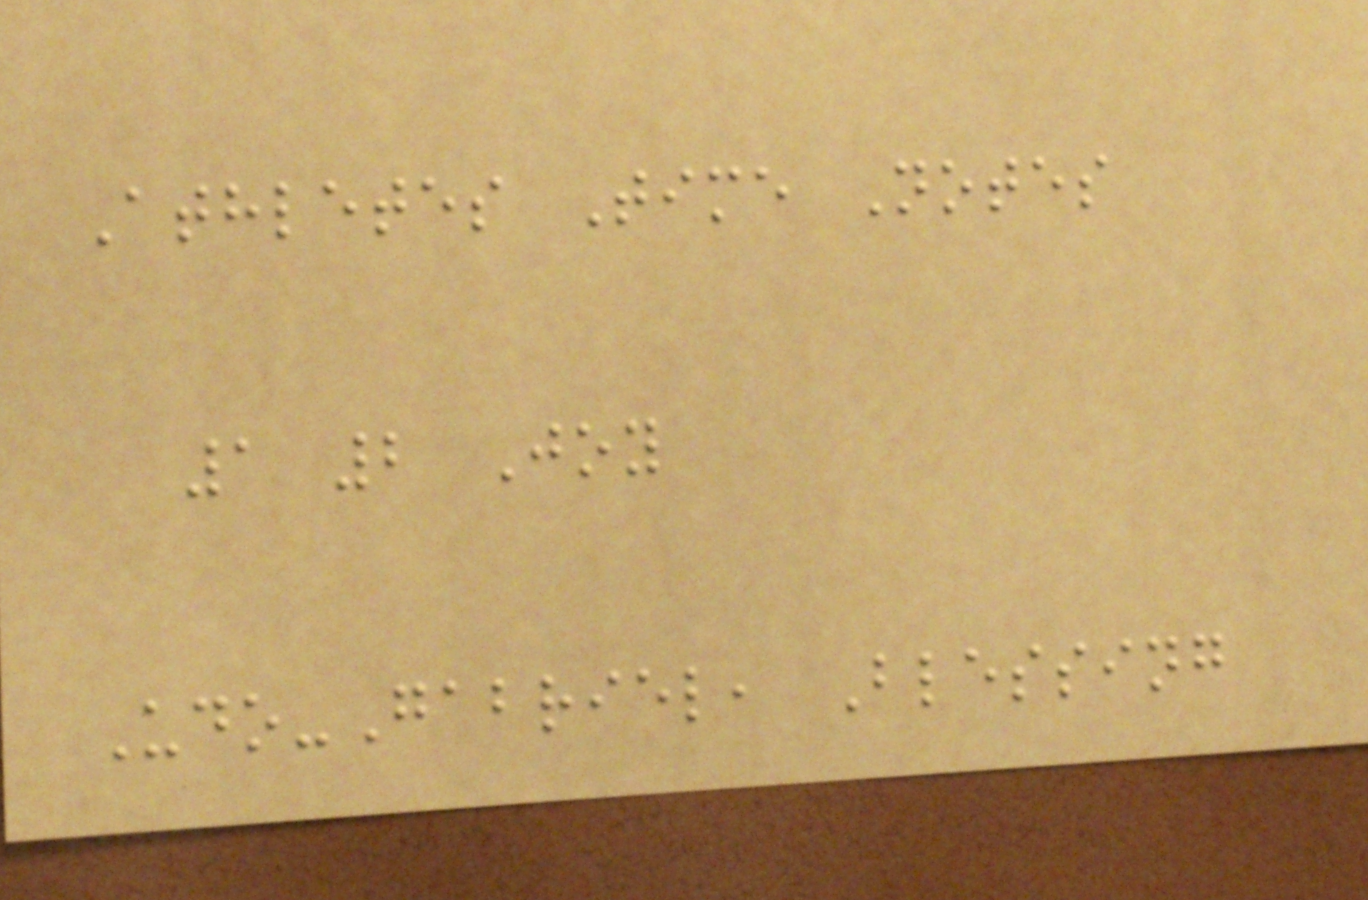Athletes Time Notes
1 2 Joy
Udo-Gabriel, Blessing
